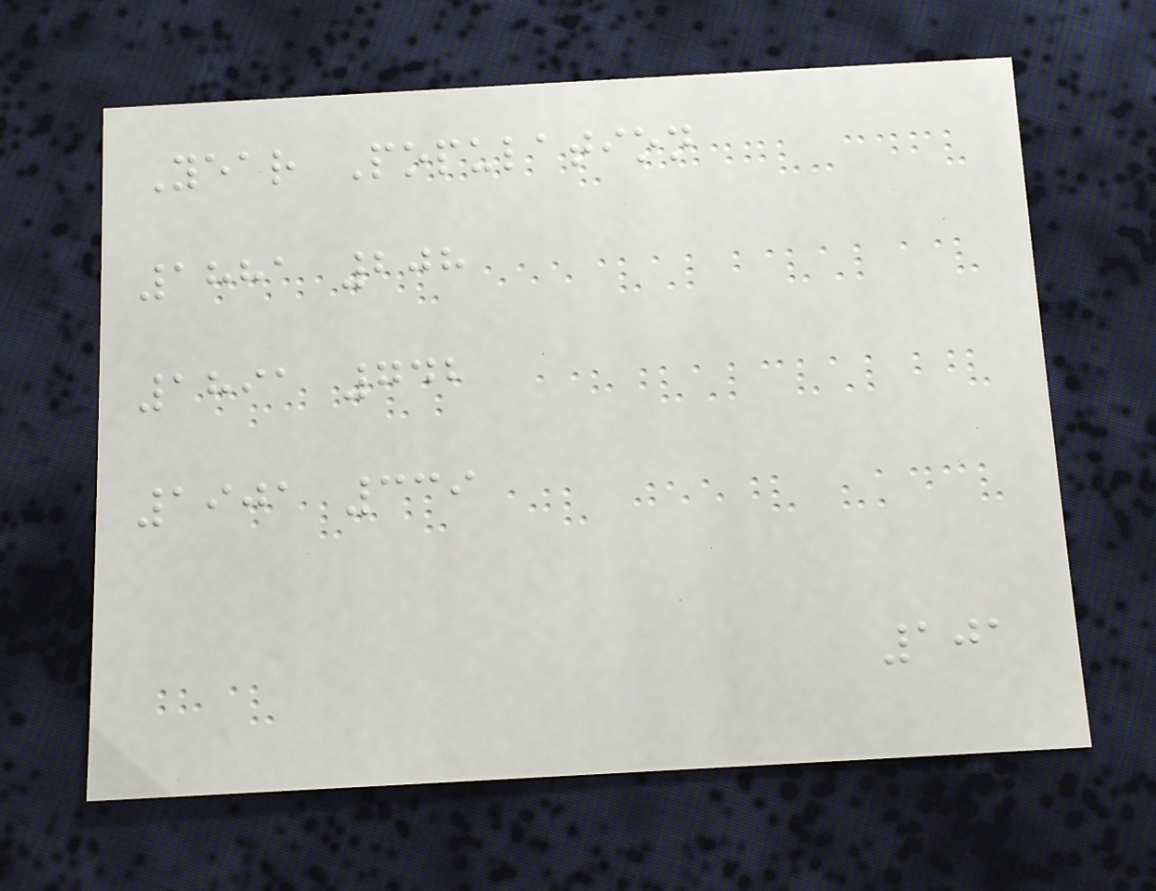Year Population
1881 208
1891 742
1901 339
101
